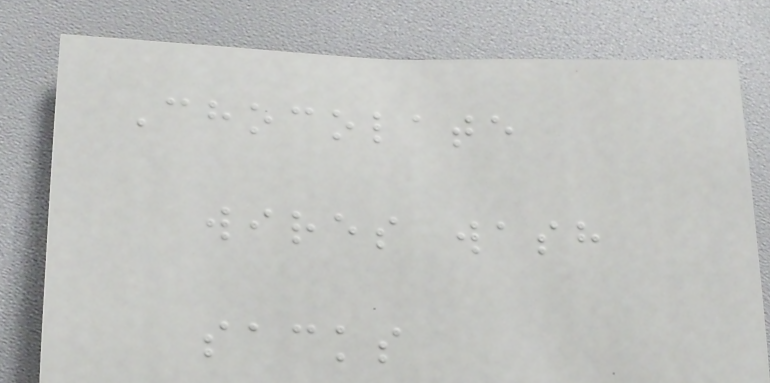Chocolate
wires wash
sacks
